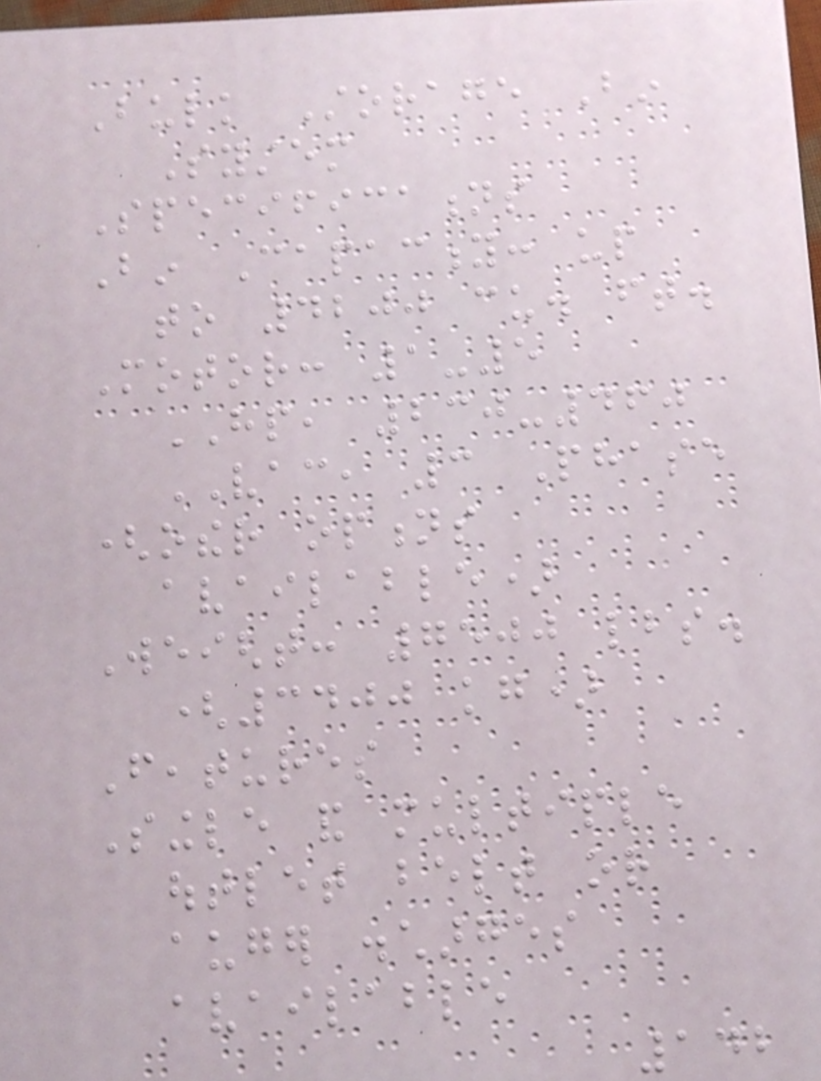Bulk Storage Bin
System
Specifications
Bin Capacity: up
to 4200 cu. ft.
Motor: 1-5
HP, 230-460
VAC, 3 Phase
(other options
available)
Weight: 7500 lbs.
(3400 kg)
Features
Single and multiple
outlet belt or
auger discharges
available
142
